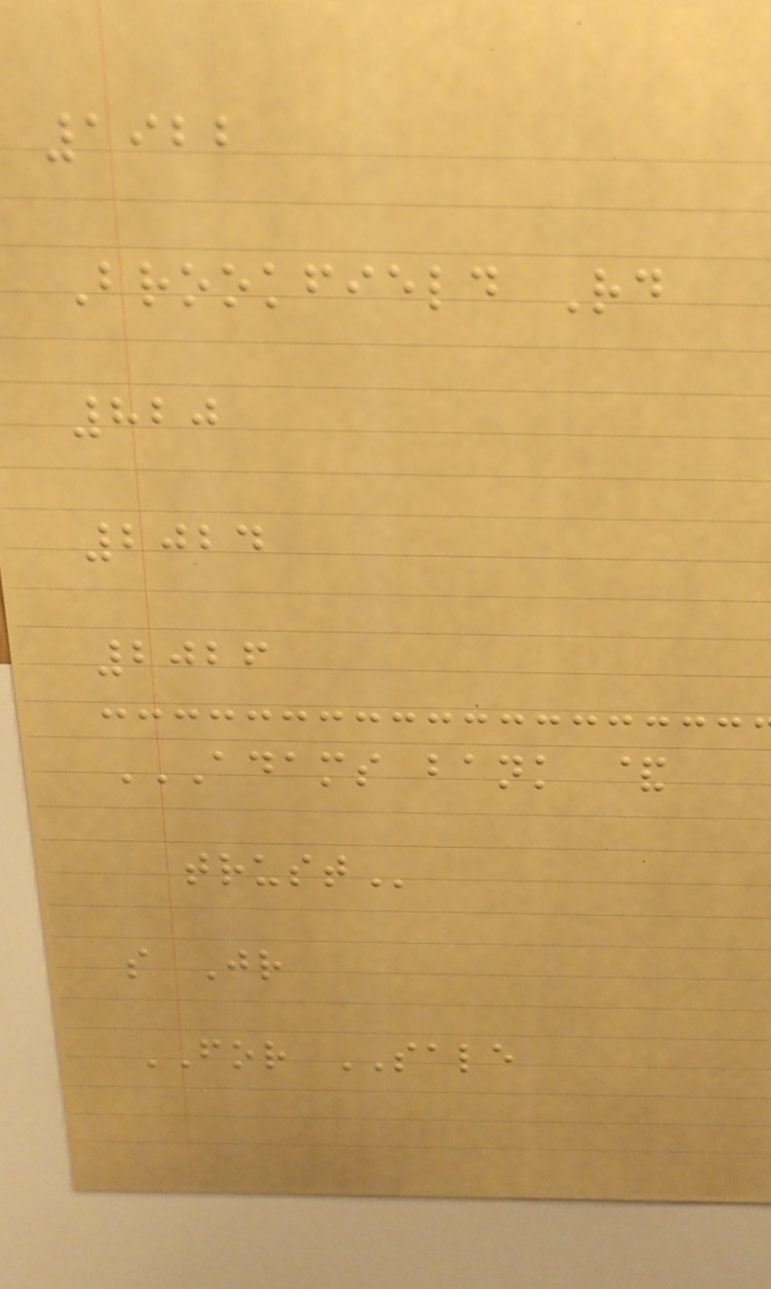1922
Brookfield Rd
820
2024
2026
ADAMS BANK &
TRUST
s Jr
FOR SALE
